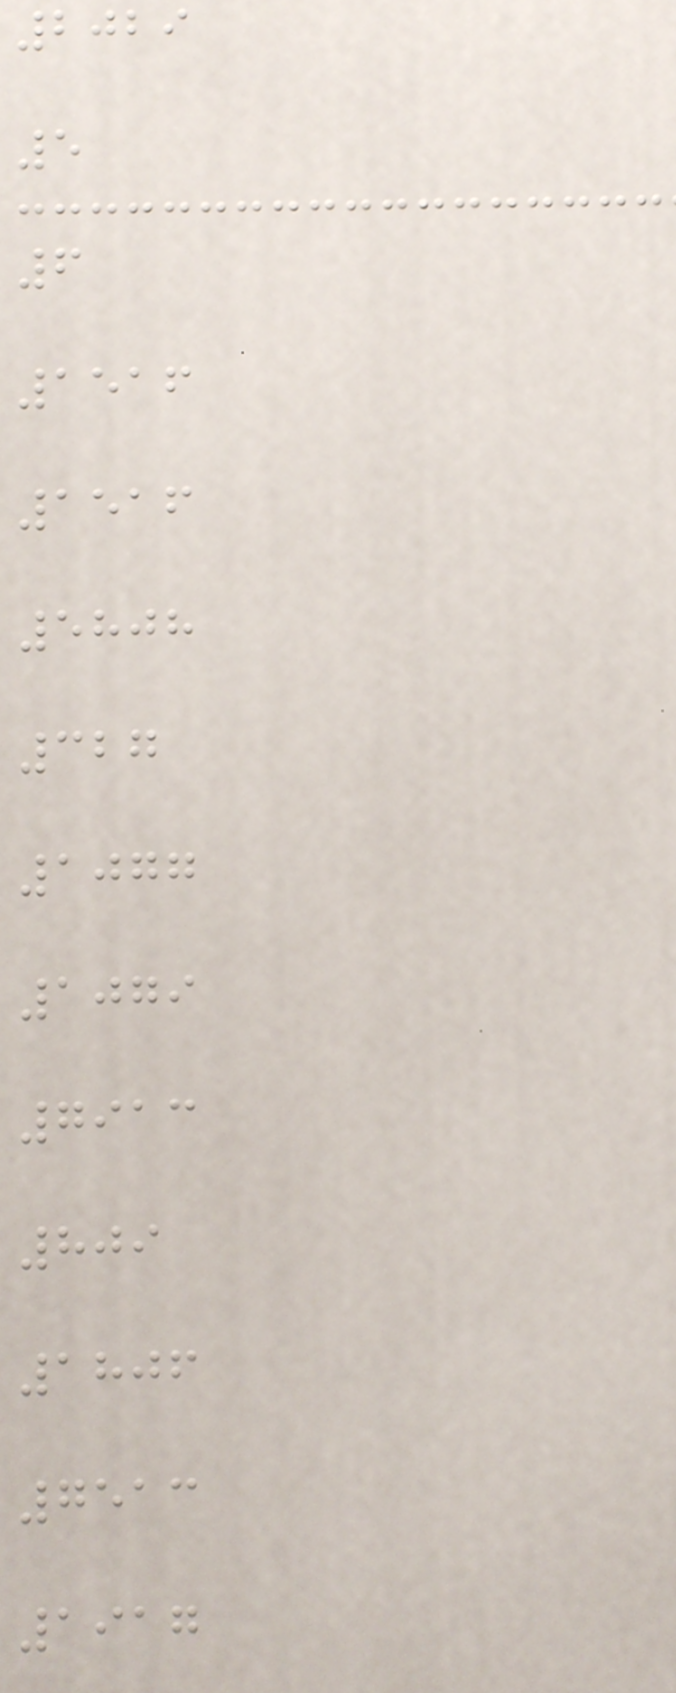2029
5
6
1516
1516
5808
327
1077
1079
7913
809
1806
7513
1917
